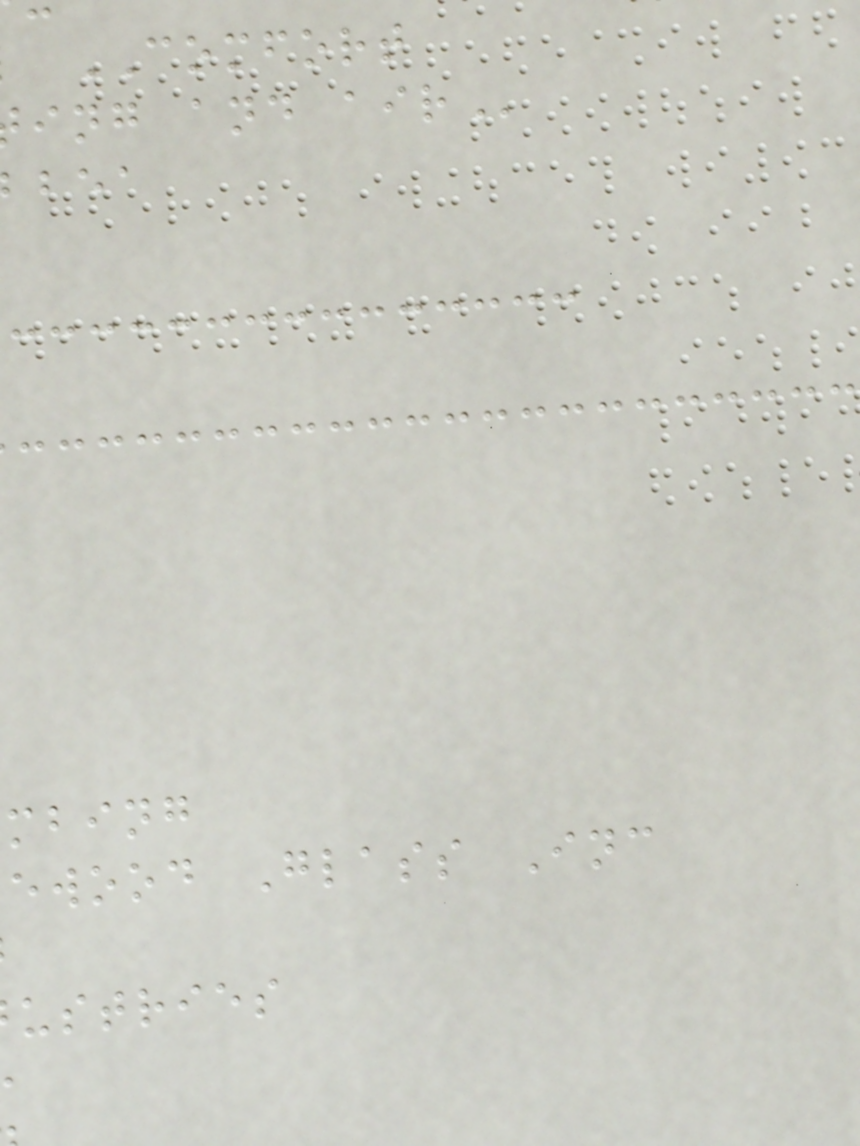COMFORT
ing and
mbing
ewood Glass Inc
ustries
